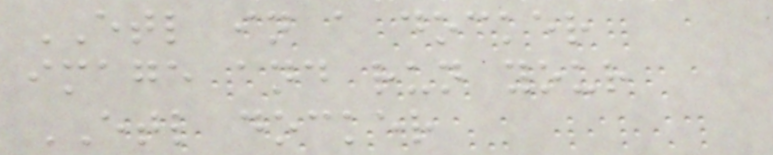ETL in a docker
image and run your
ETL docker
